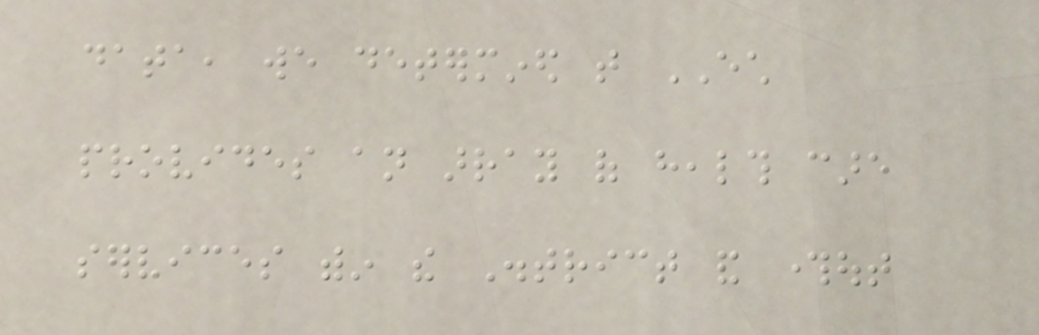data, we determined that ECH
provides an array of health care
services within the District and throughout
